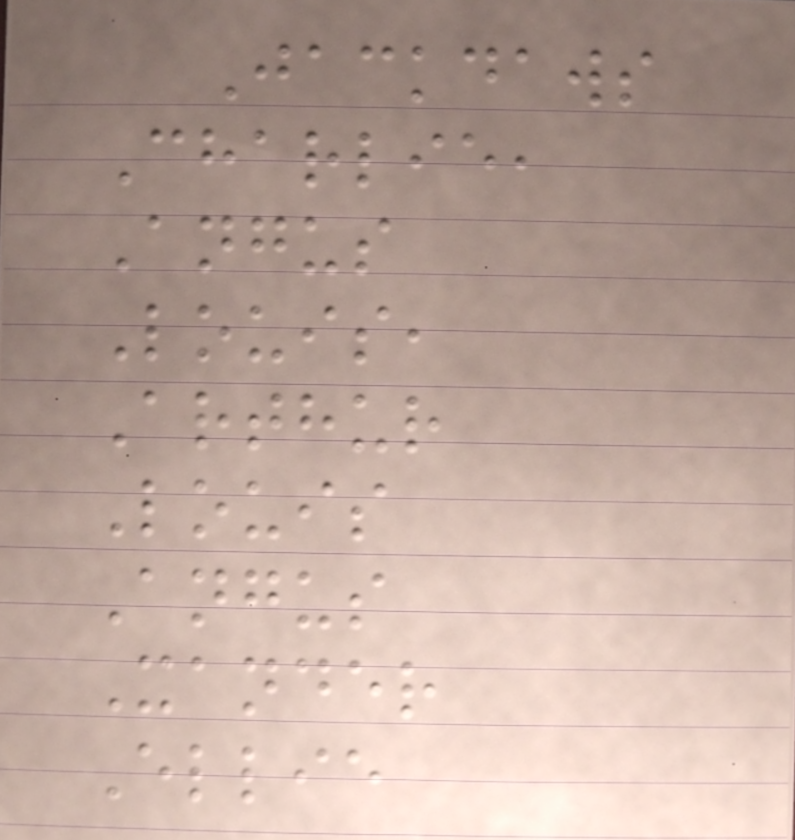Jackdaws
Charlie,
Angus
Louis,
Arthur
Louis
Angus
Xander
Ellie
